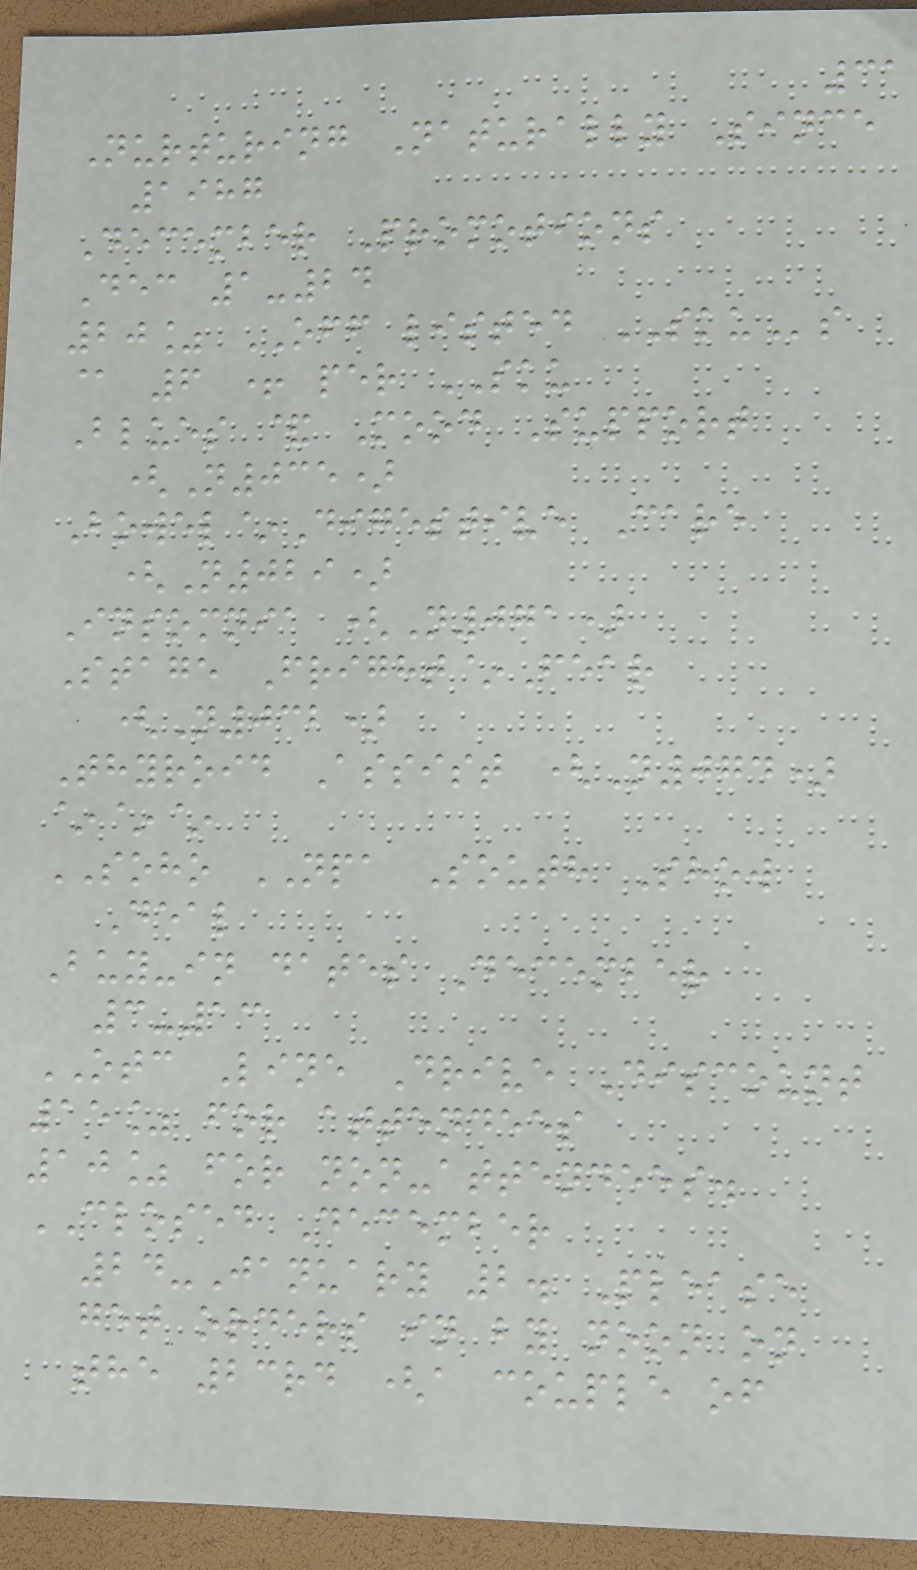31
Nurturing Naturally Since
1987
December Promotions
Dec 1-24
20% OFF listed SKUs
@ 6 + per SKU
Blues & Mood Support
(N035)
Bowel~Digestive Care
(N029)
Insomnia (N071)
Stage Fright~Fear
(N032)
Thyroid Assist (N074)
~~~
SOHO NPA South Show
Deal
Buy-in dates December
3-13
OTC Line Drive Discount
15% for attendees
10% for non-attendees.
CLOSED December
24-January 2. Please
get orders in by noon on
the 23rd (a couple of
